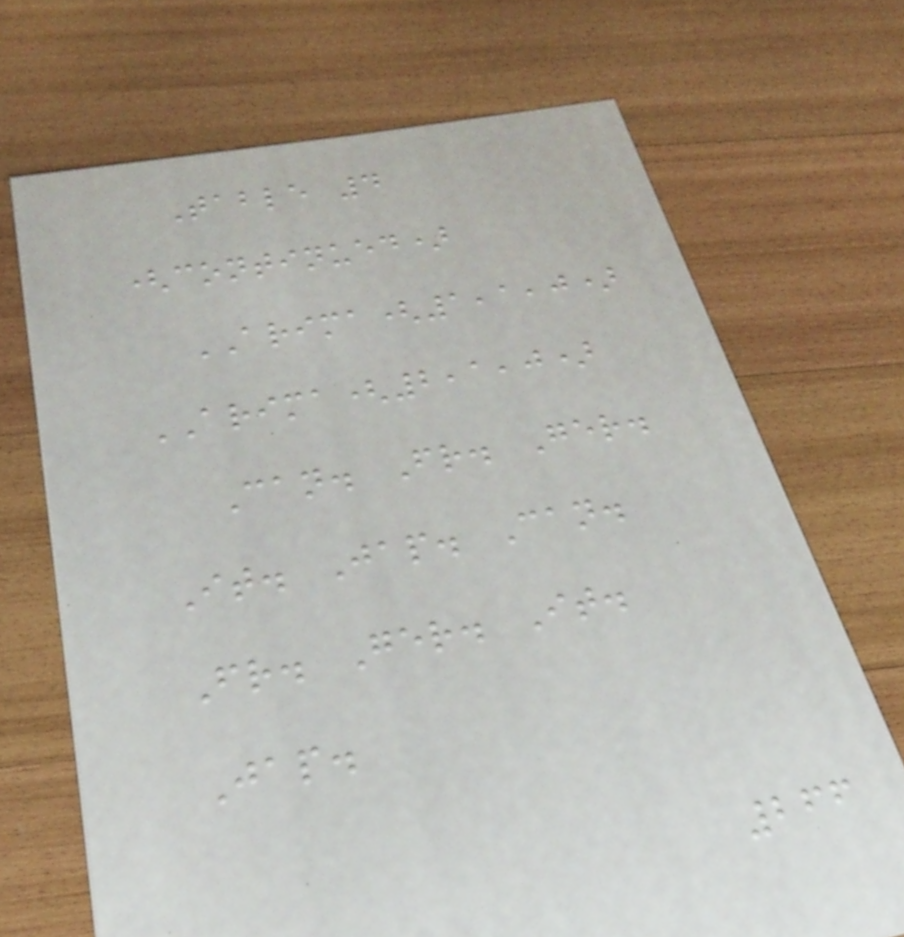Table 4
(continued)
ARIMA(1,1,0)
ARIMA(2,1,0)
Can. Fr. Ger.
It. Jap. Can.
Fr. Ger. It.
Jap.
266
